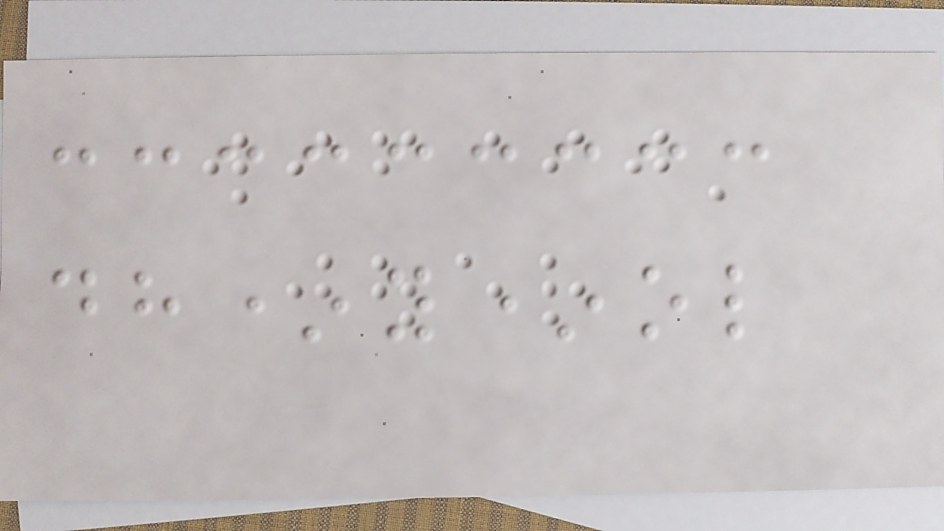dh*y*ol
